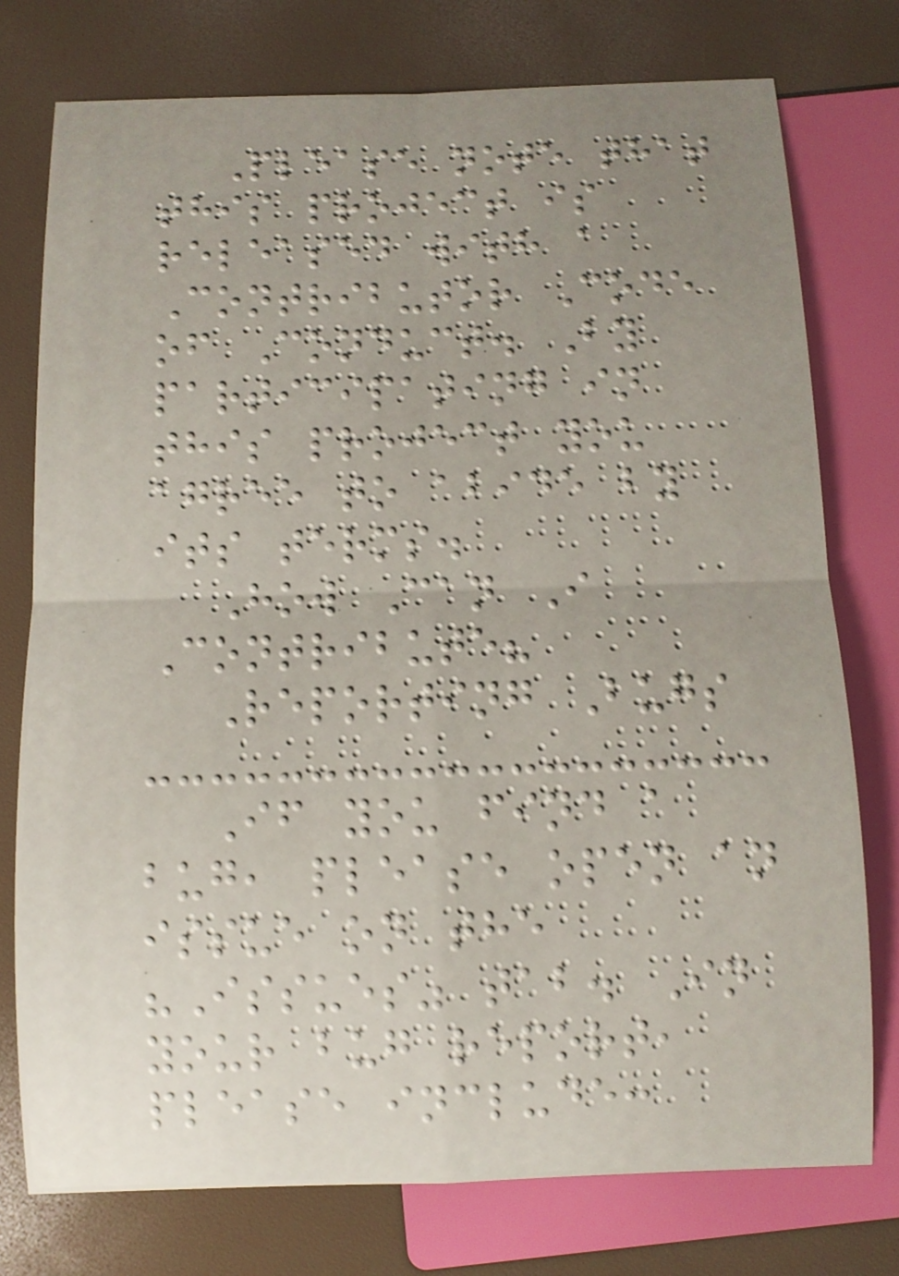Please note that
this project is
released with a
Contributor Code
of Conduct. By
participating in
this project you
agree to abide by
its terms.
How Can I
Contribute?
Reporting Bugs
If you find a
bug, please open an
issue on the
"Issues" tab. In
your bug report,
please include:
